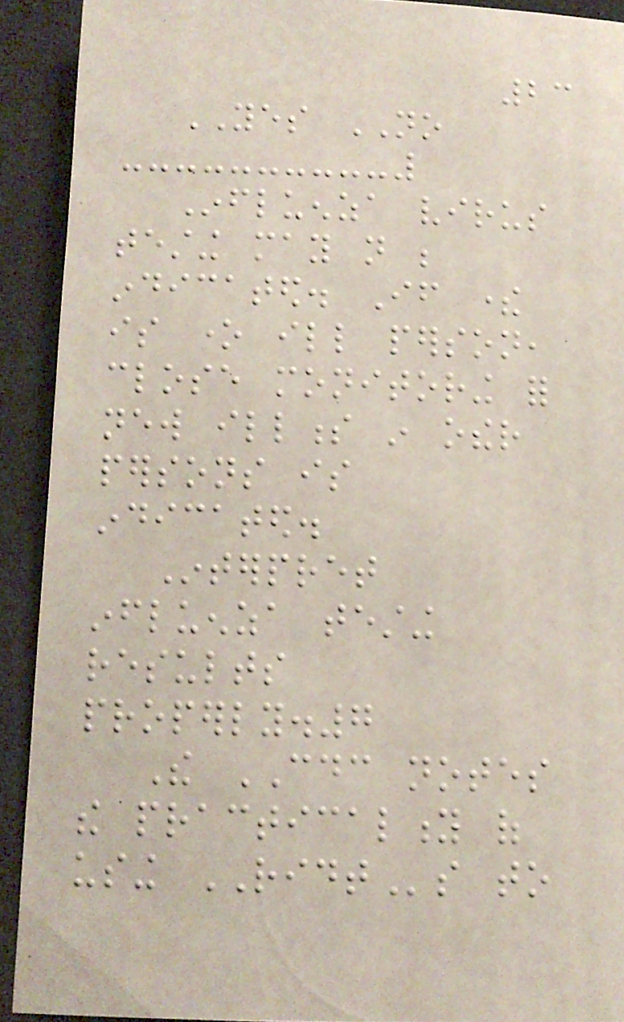23
YES NO
Influenza virus
testing may not be
indicated. If there
is one ill person,
close monitoring for
new illness in other
persons is
indicated.
Interpret
influenza testing
results
properly.7
The CDC notes
the practicality of
using RIDTs to
